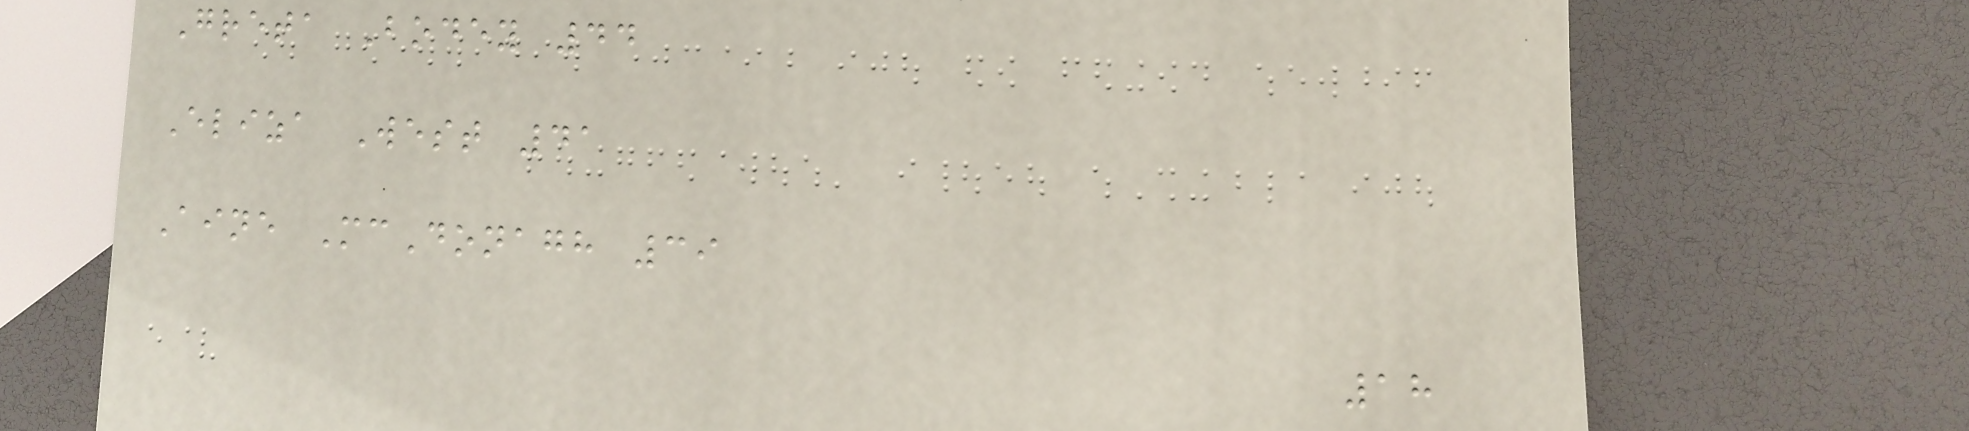Greta Bodey 44
Eliza West 41
Aine McDonagh 39
18
